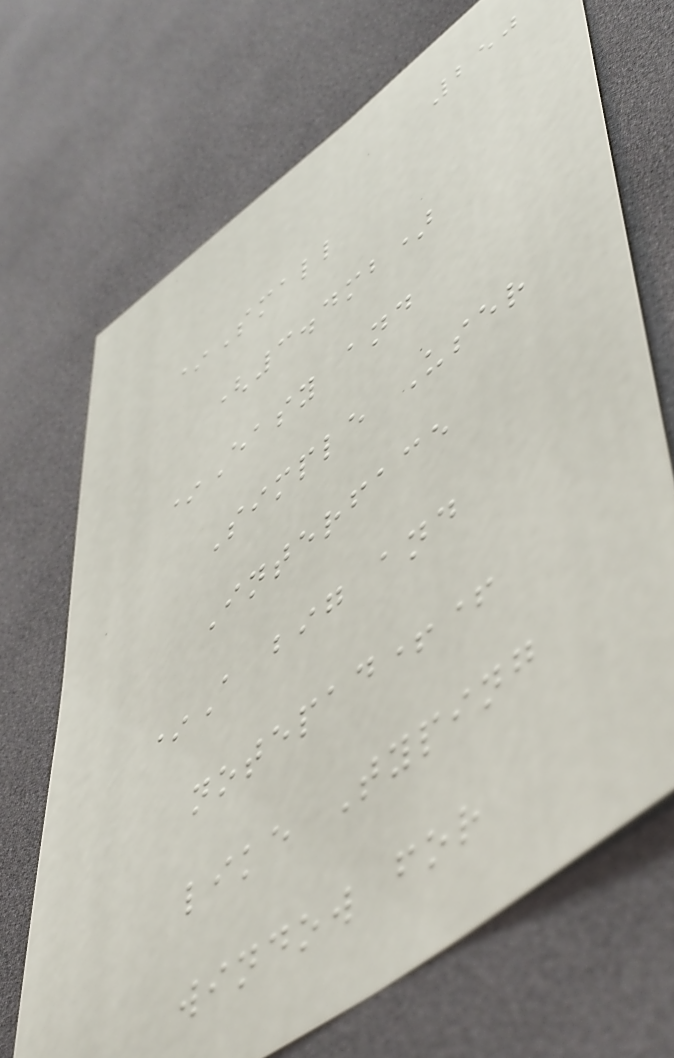250
*Small
(3.4mb)
*Easy and
Simple User
Interface
*A big and
notepad++
like Typing
window for
